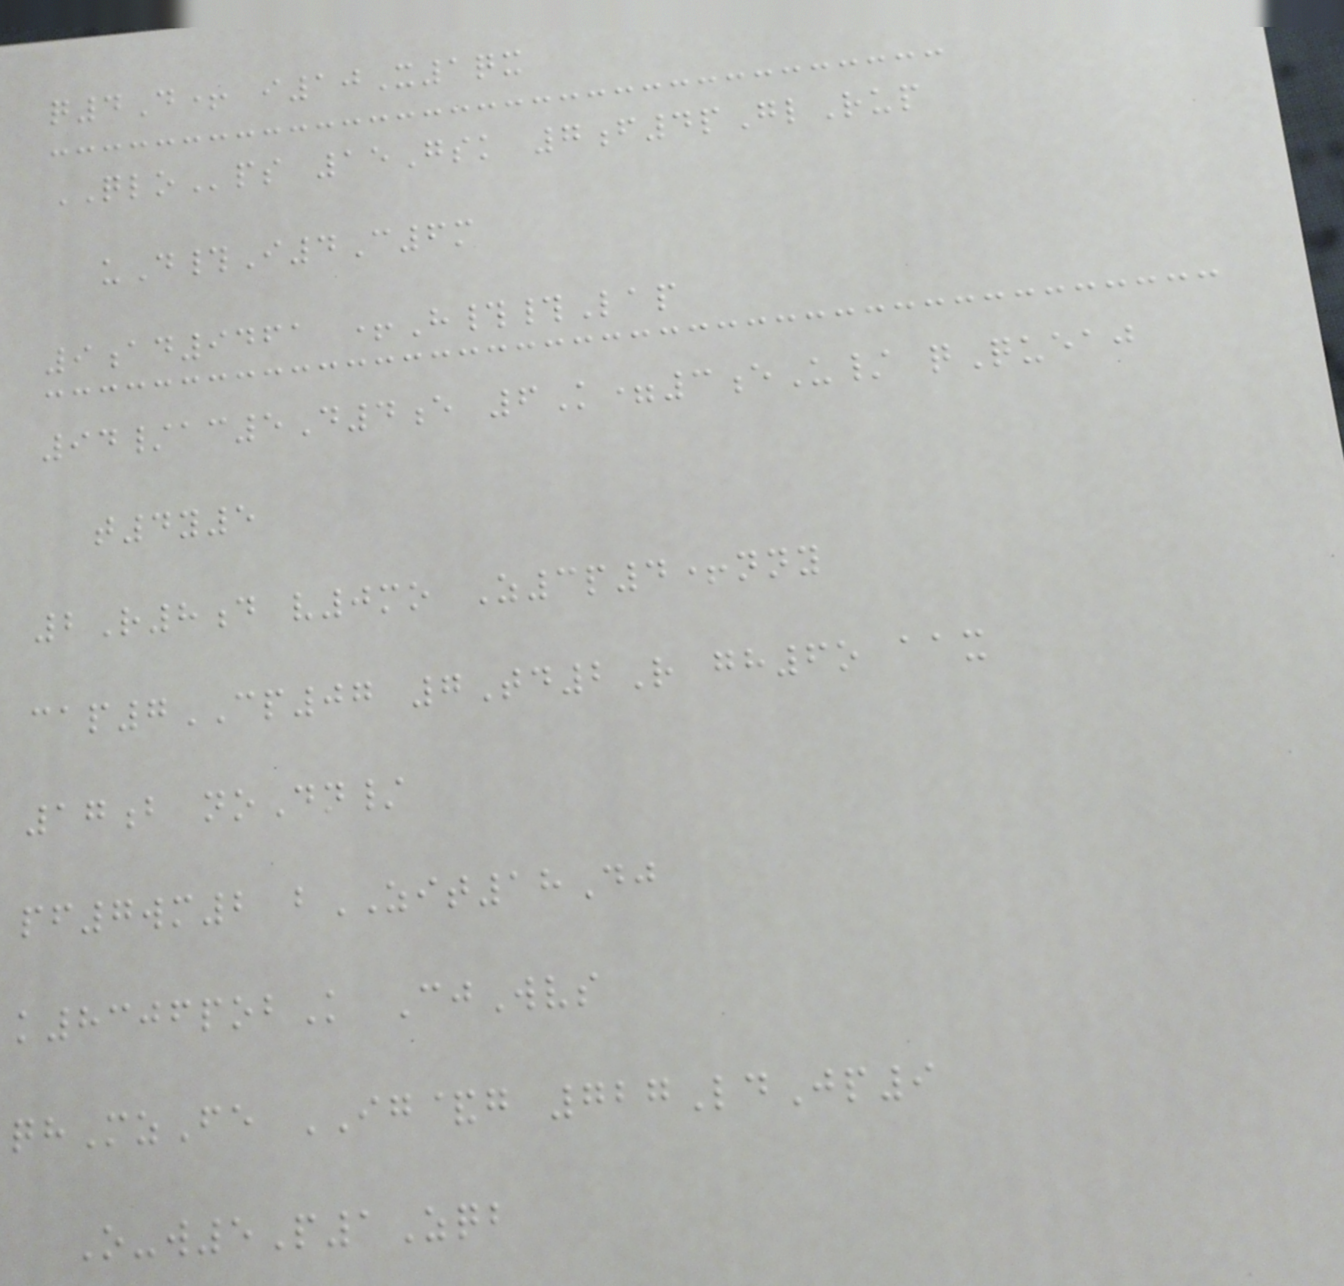q4D+ i10X1qx
QLOps 15Gsk 7f4pGlRup
uD#I4C6m
9ad9461 +H##Lap
94/ac5D4e 6K=3eU/ qQueaj
t4y5
2R8d v0mo Z3p4+nny
cap7CP07 7Td2R gh6o aax
17b noDn/
pf7wm2 bZIT18Dj
k8306pobK CjWvs
qhMzFe IG&g 727LdJp9
O-w5P1Zqb
